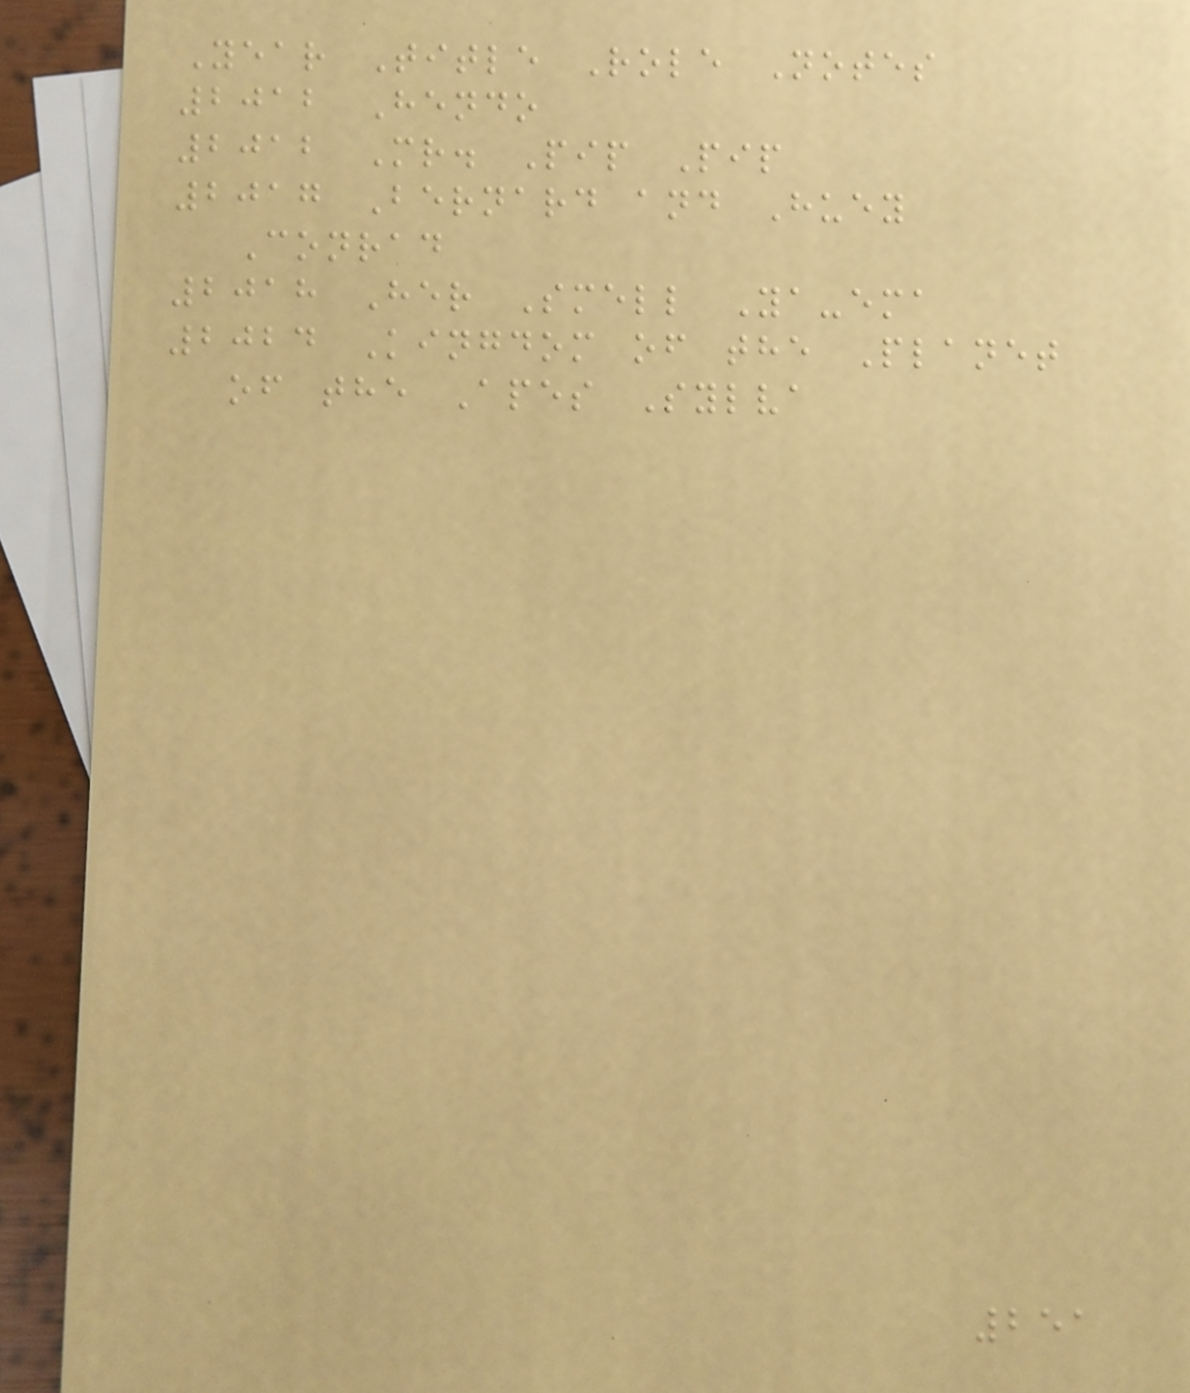Year Title Role Notes
2012 Hendo
2012 Mr. Pip Pip
2017 Bernard and Huey
Conrad
2018 Her Smell Ya-ema
2024 Kingdom of the Planet
of the Apes Sylva
251
